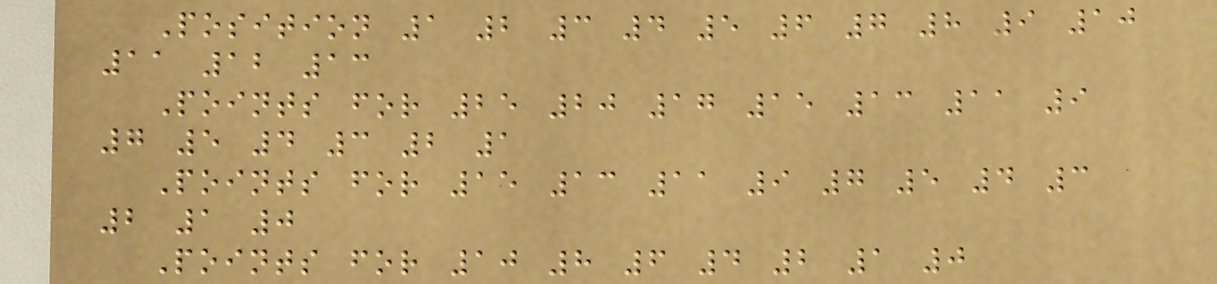Position 1 2 3 4 5 6 7 8 9 10
11 12 13
Points for 25 20 17 15 13 11 9
7 5 4 3 2 1
Points for 15 13 11 9 7 5 4 3
2 1 0
Points for 10 8 6 4 2 1 0
